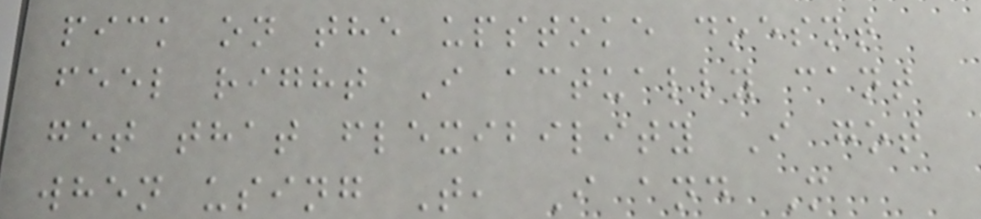pick on the upstoke doesnt
feel right I actually cant
get that flexibility I got
when using T, I and M
